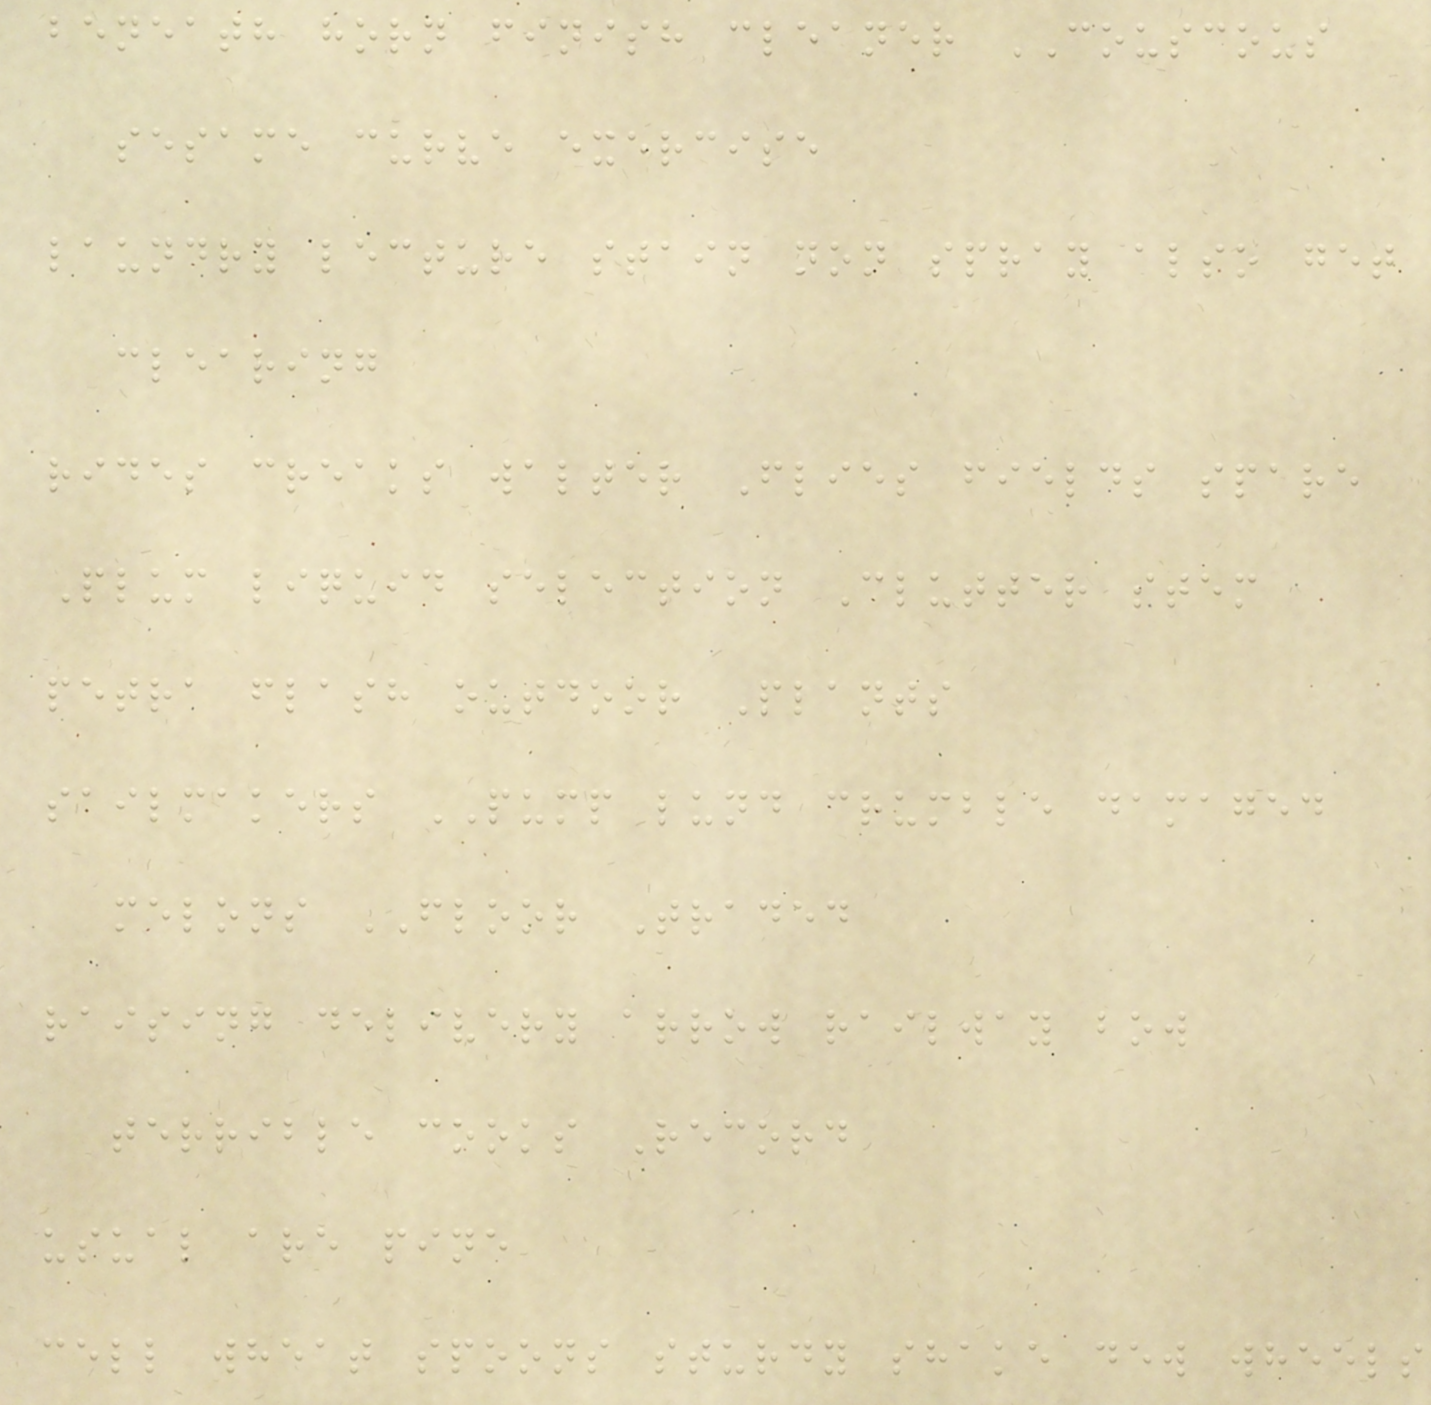beneath horn finish cleaner COUSCOUS
sesame curve exercise
laundry lecture stain non spray also get
clearing
rides creaks walter Flies fields spare
Plum liquid selection Clutter stem
petra flash outdoor Plants
sailmakers PUMP lund crumble damaged
melons FLOOR Traded
raising delivery arrow railway bow
terrible cooks Record
usual are pine
cell wheat spoons sturdy shake dew wheels
